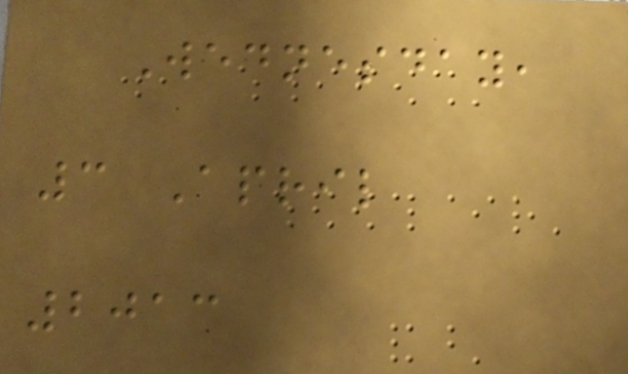Wednesday,
3 April
2013
